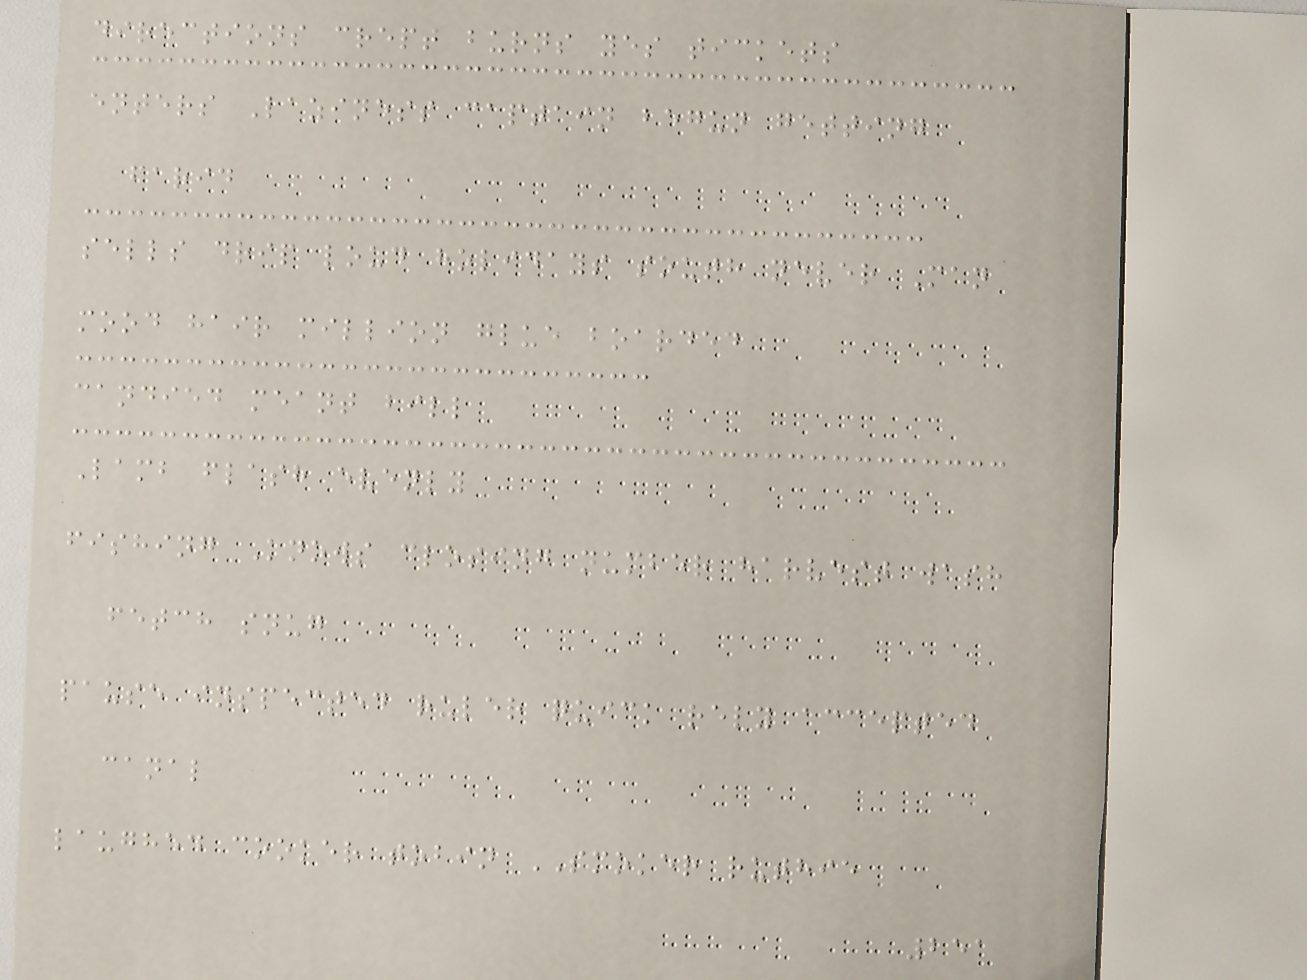directions crept burns yes tickets
enters Laziness captain begun getting
farid
sells drip loud holidays south never Man
mood hair million glue boarded
candied meant bill
Lamb flash evenly
fishing Knows closing number harvest wash
fetch snug
pause inspected ruler quick rely accepted
canal
laughed cooker tobin SMOKER ruthie
251
